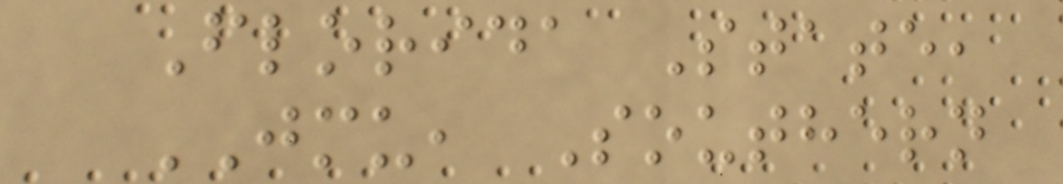Florida State,
JMU, Southern
